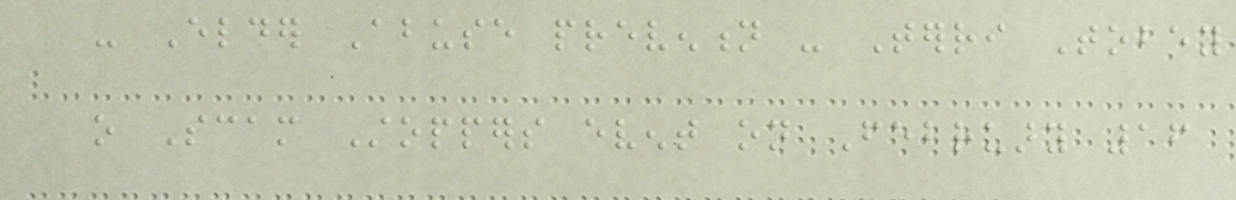- Elder Abuse prevention - Terri Tobey
o Scam Stoppers event on February 16
